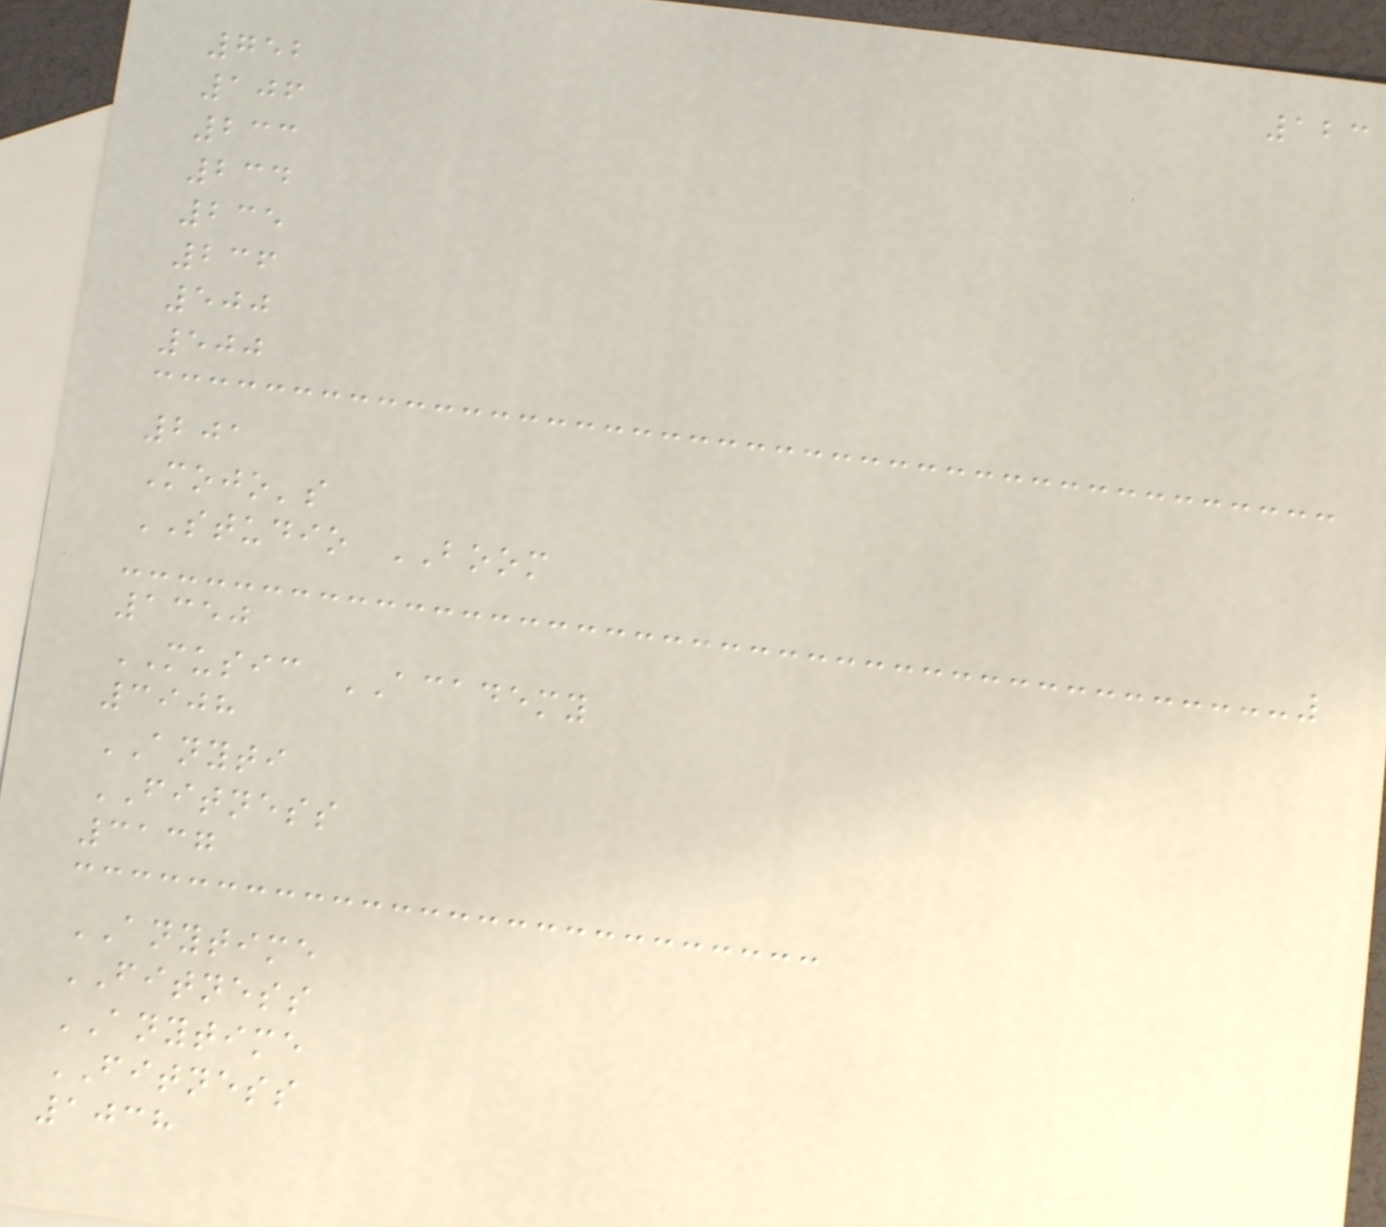123
752
106
233
234
235
236
500
500
201
Mojo's
STUDIO BOOM
1350
MUSIC ACADEMY
3908
ANYTI
FITNESS
3137
ANYTIME
FITNESS
ANYTIME
FITNESS
1038
